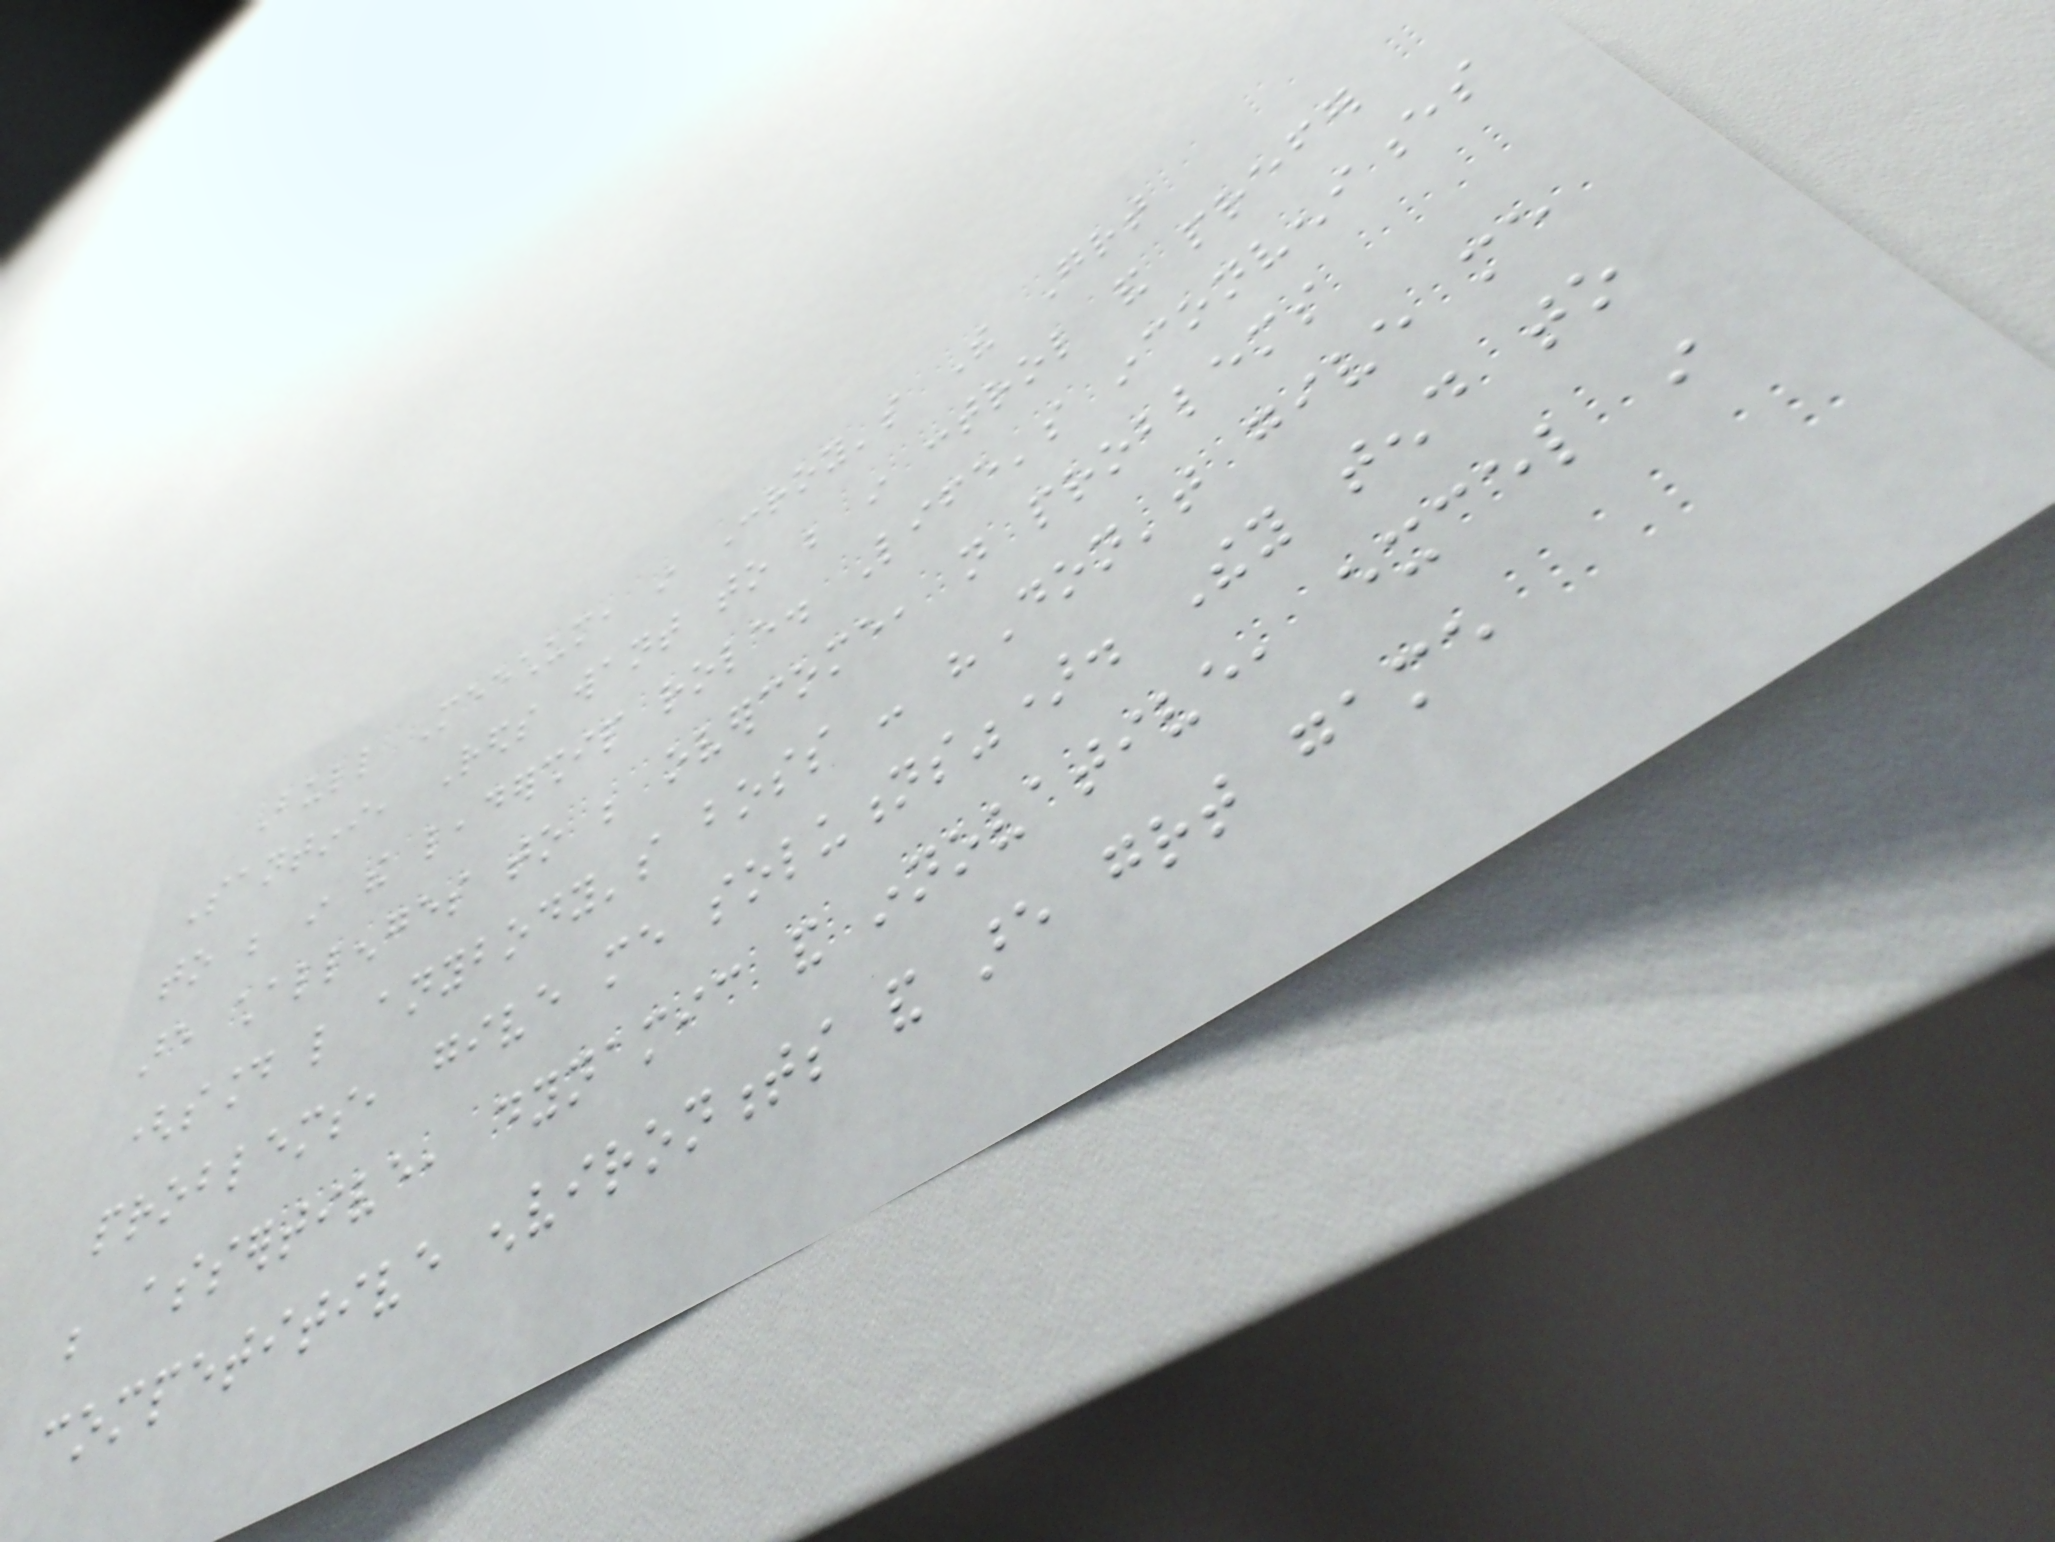Bull Meechum, in Conroy's The Great
Santini, Reds want to be in control and prefer
to be in the leadership role. Life's inconveniences
are challenges to be overcome, not problems
(sound like anybody's boss - "Don't give me
problems, give me solutions"). They tend to
be assertive, dynamic and innovative, excel in
competitive environments and are great game
